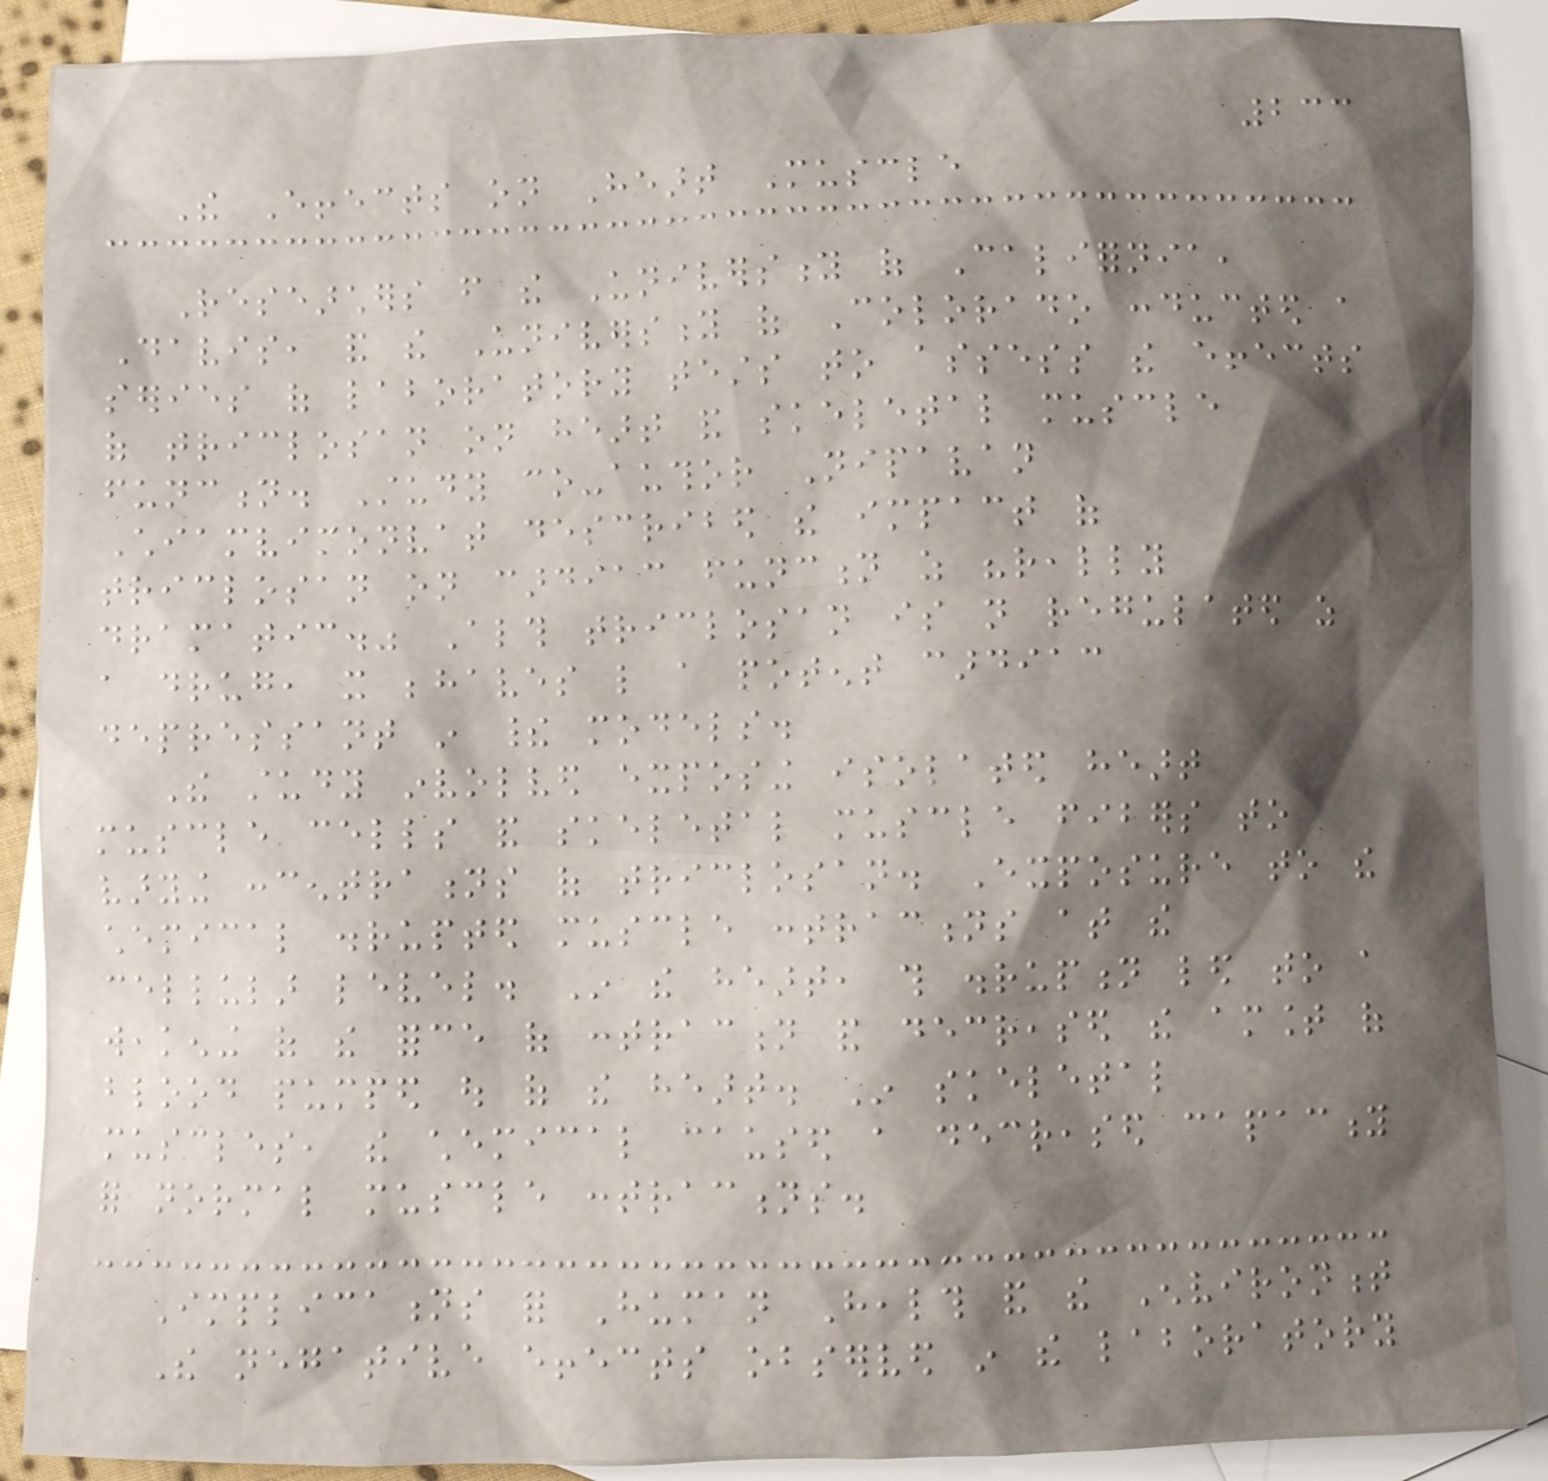233
The Effects on Heart Muscle
Researchers from the University of California,
Davis, and the University of Colorado conducted a
series of laboratory tests to assess the effects
of triclosan on heart and skeletal muscle
function. Study co-author Nipavan
Chiamvimonvat described the impact of
triclosan on cardiac function as "really
dramatic." Although triclosan is not regulated as
a drug, it behaves like a potent cardiac
depressant in their models.
The study involved exposing isolated heart
muscle cells and skeletal muscle fibers to
varying concentrations of triclosan. Exposure to the
chemical disrupted muscle contractions at the
cellular level. In the heart, this disruption led to a
weakening of the force of contraction and decreased the amount of
blood pumped out of the heart. In skeletal
muscles, the chemical caused a decreased capacity
for normal muscle contractions.
Implications for Human Health and the Environment
The negative effects observed in the laboratory
